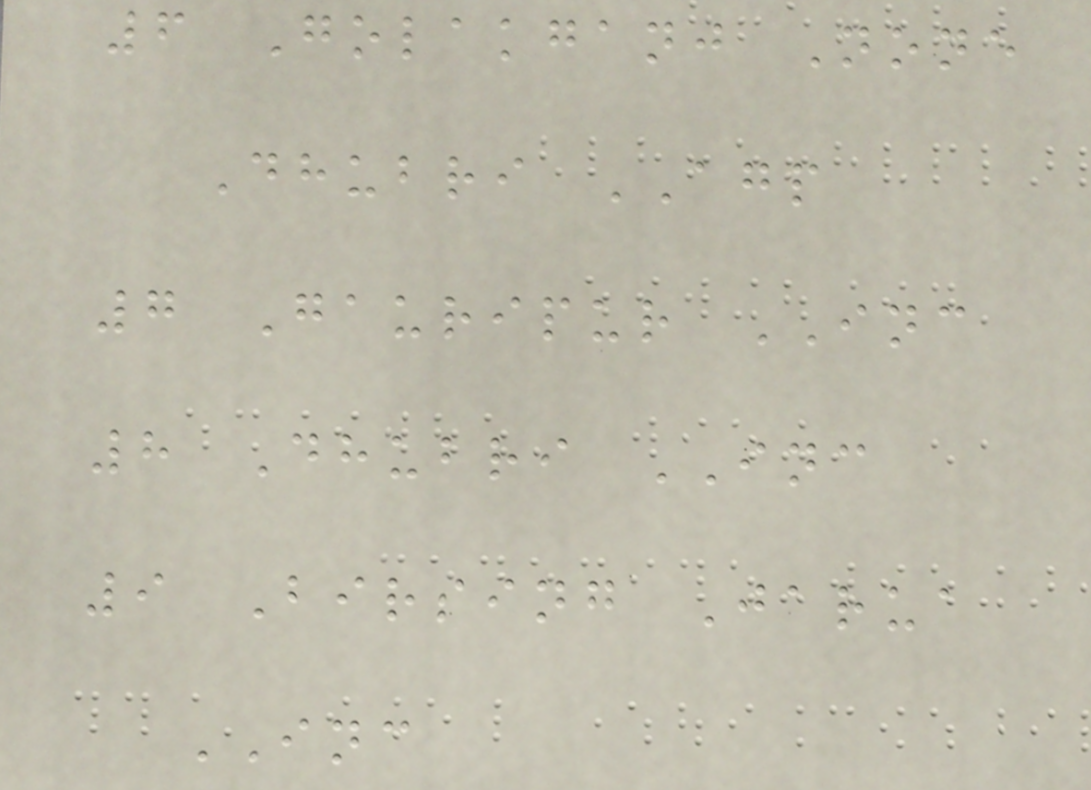6 Golakganj None
Dhubri AGP
7 Gauripur INC
8 Dhubri INC
9 Birsing Jarua
INC
